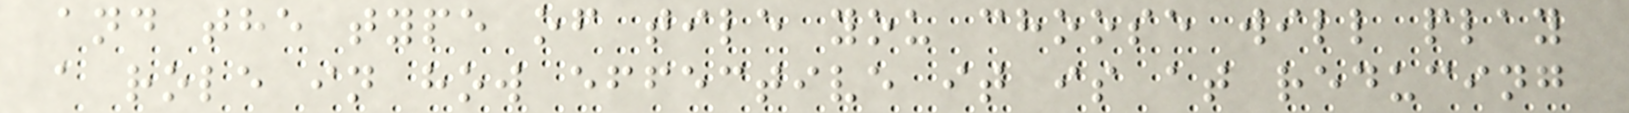and the type of tile you choose will play
a role in how effective it is at reducing
